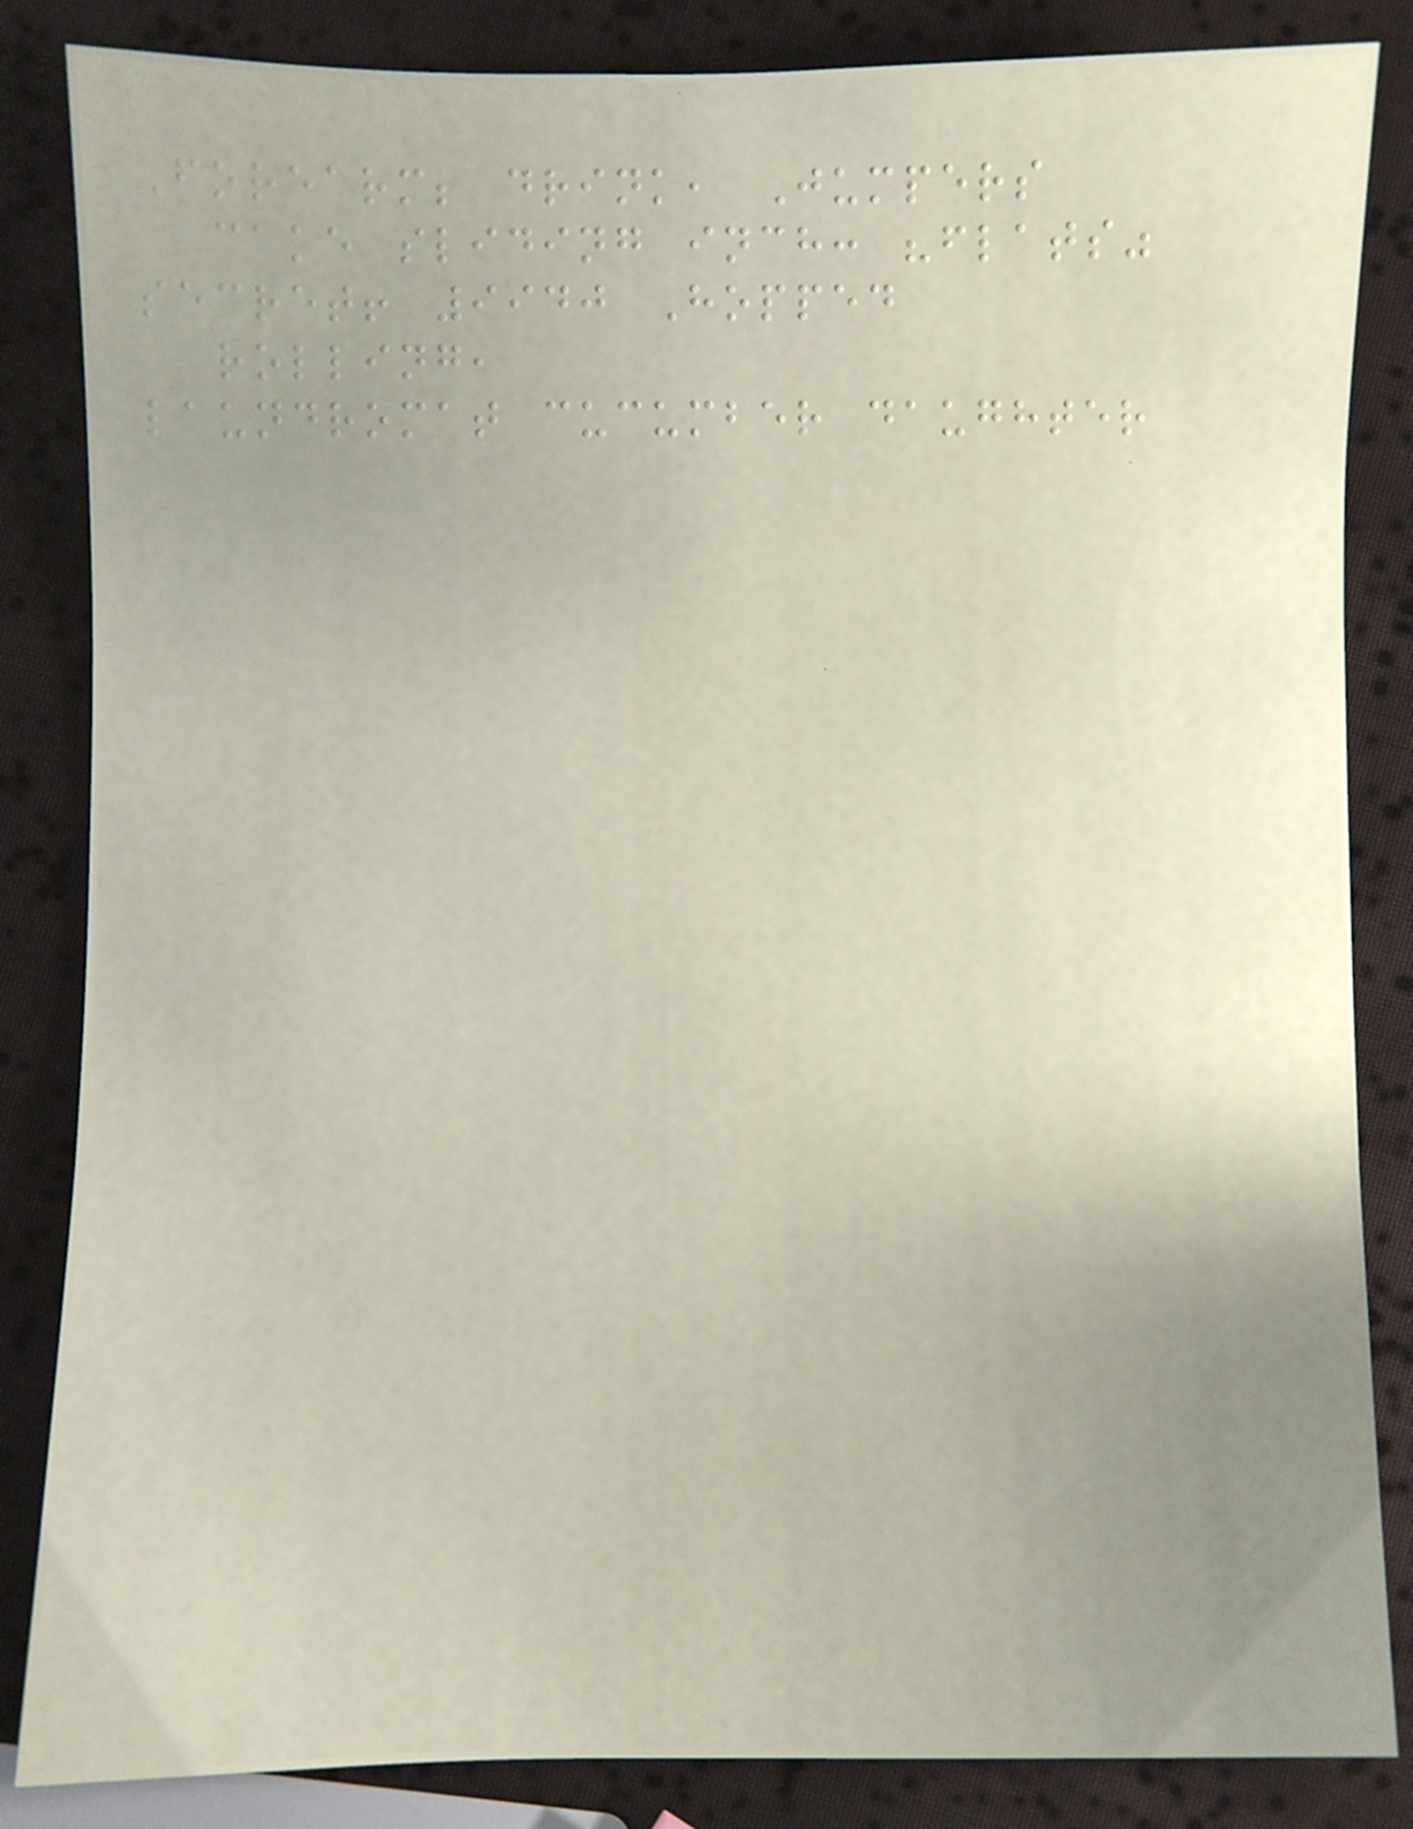Forearm; drink, Jumpers
cake sliding inch: "flats"
secret! 9940 Hopped
rolling,
laundromat cucumber daughter
